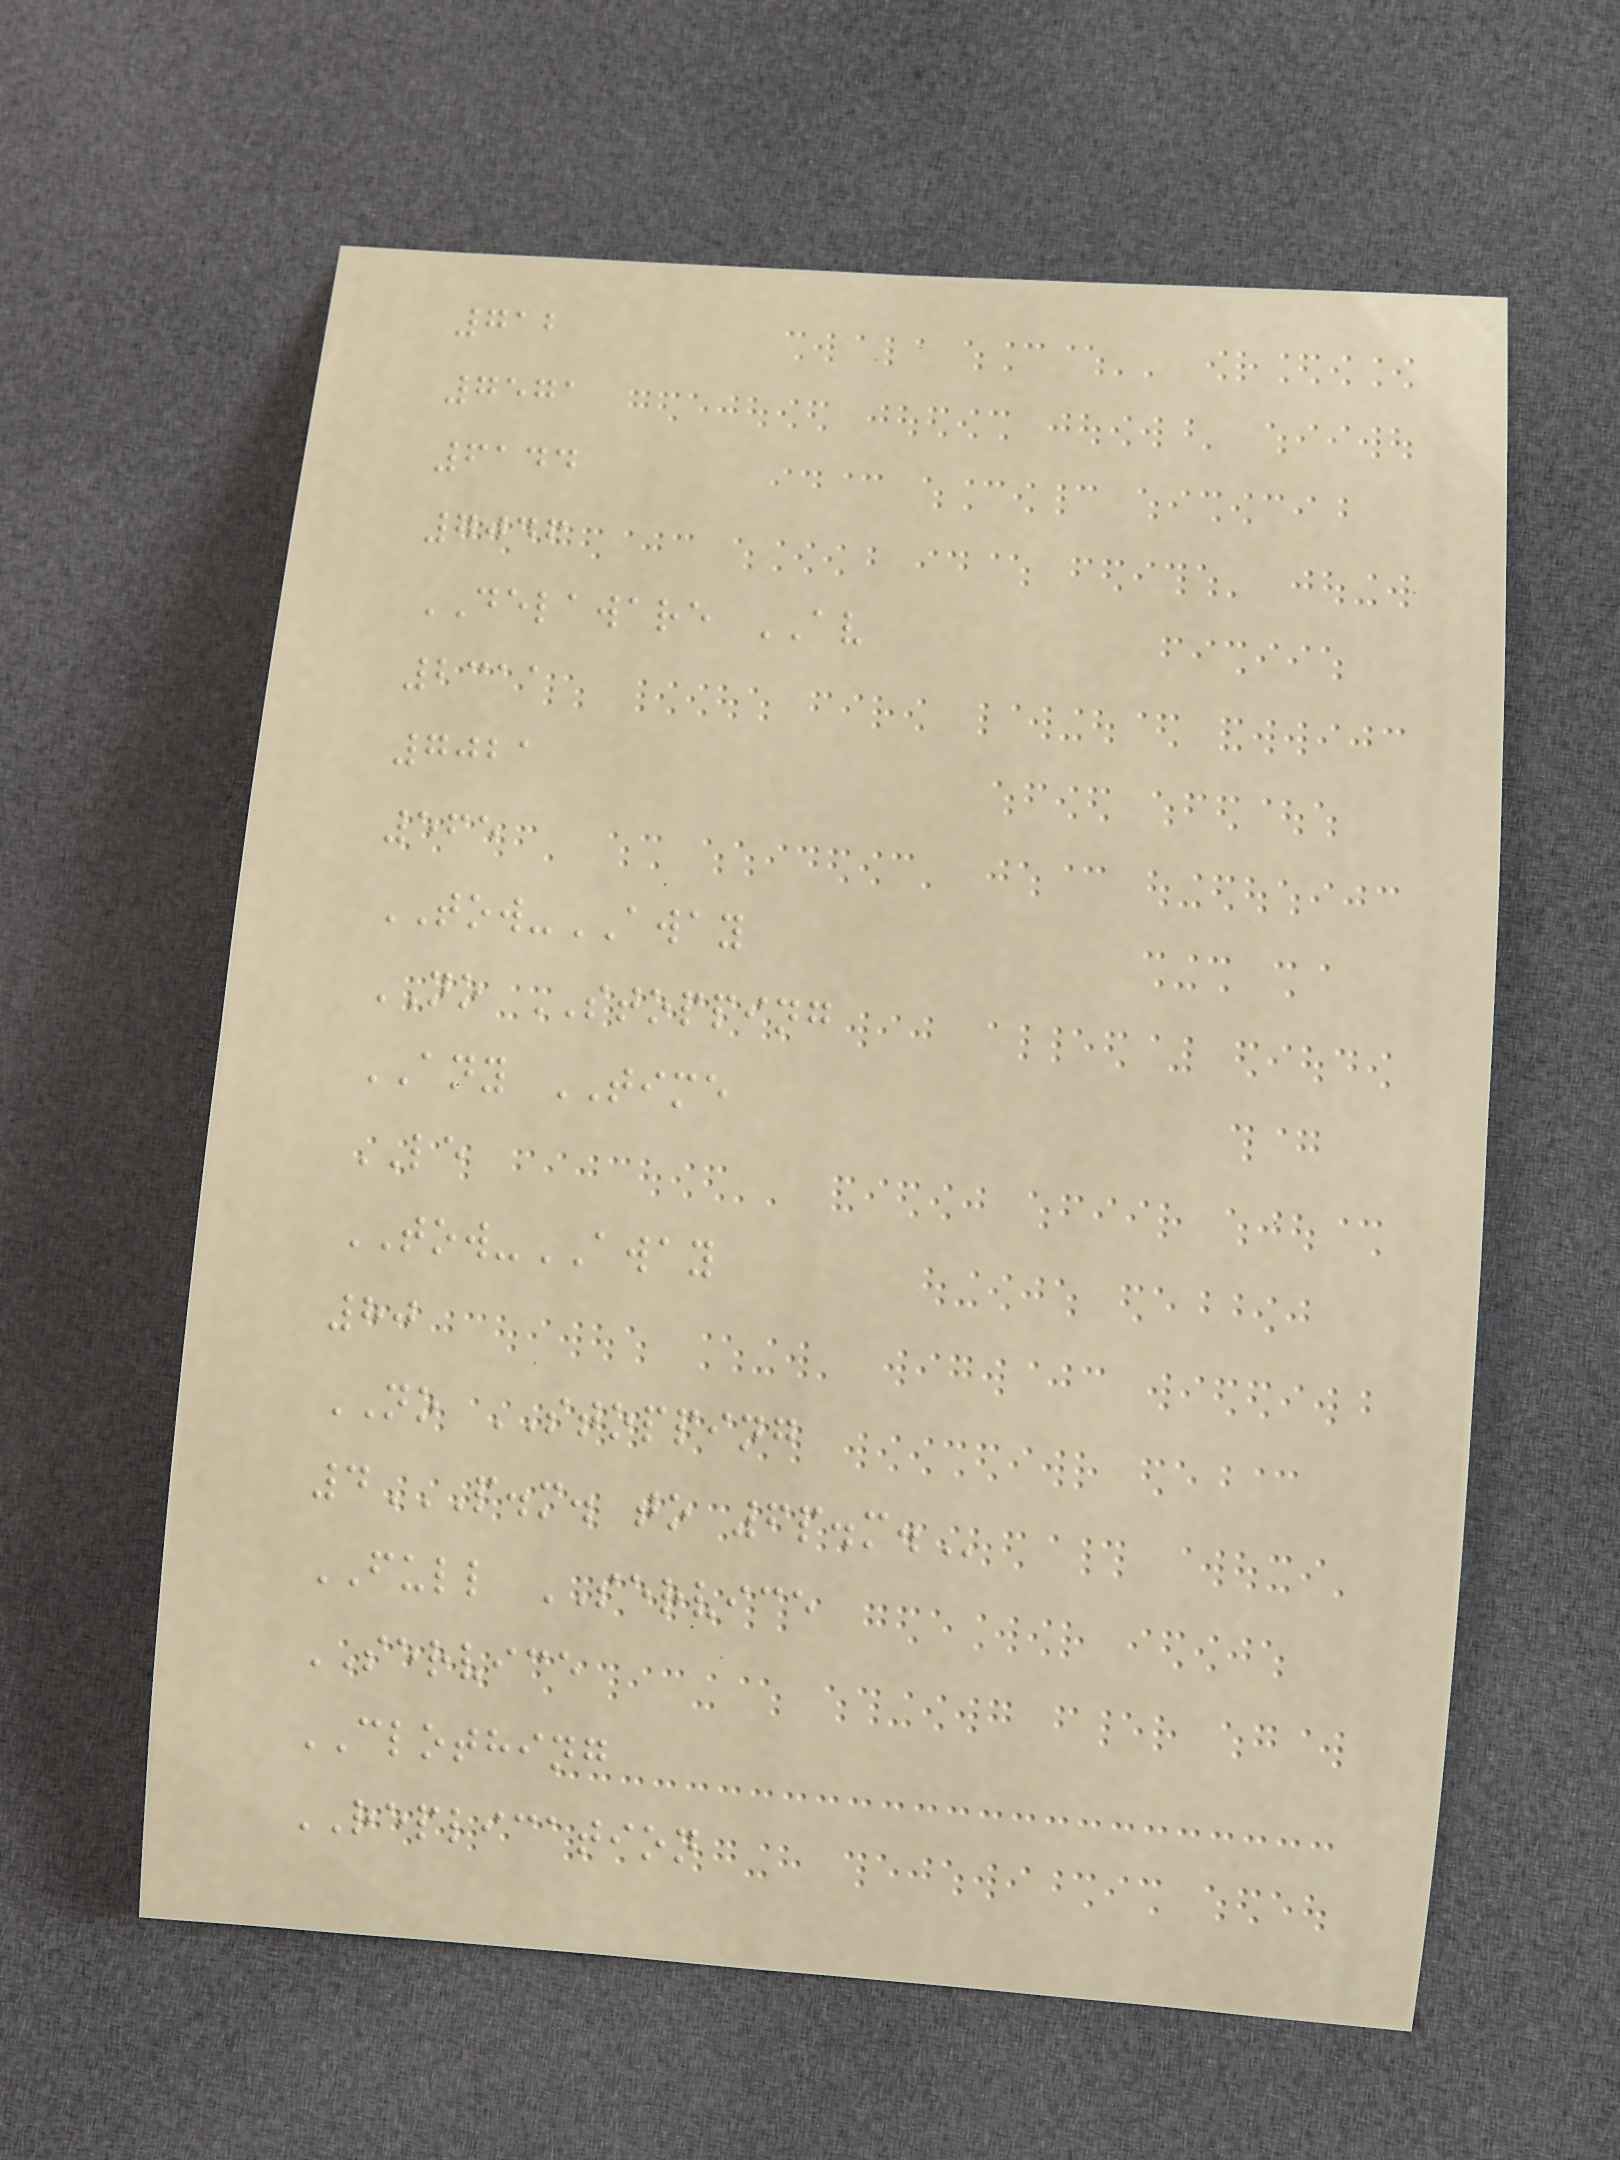712
7571
6144
7046
DELAWARE AV
2311
7021
565
TOW-AWAY
NO STOPPING
ANY TIME
LE
TOW-AWAY
80
NO STOPPING
4P.M. TO 6P.M.
FULL SERVICE
SERVICE
CLOTHING
REPLICATION
